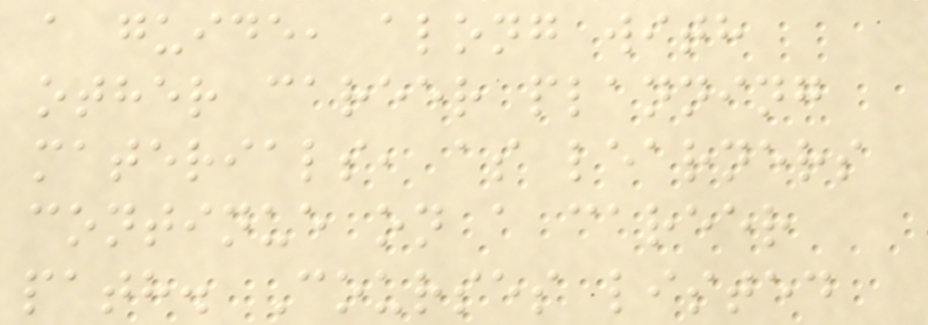a guide, along with
other career planning
materials, as learners
continue on a career
path. Courses listed
